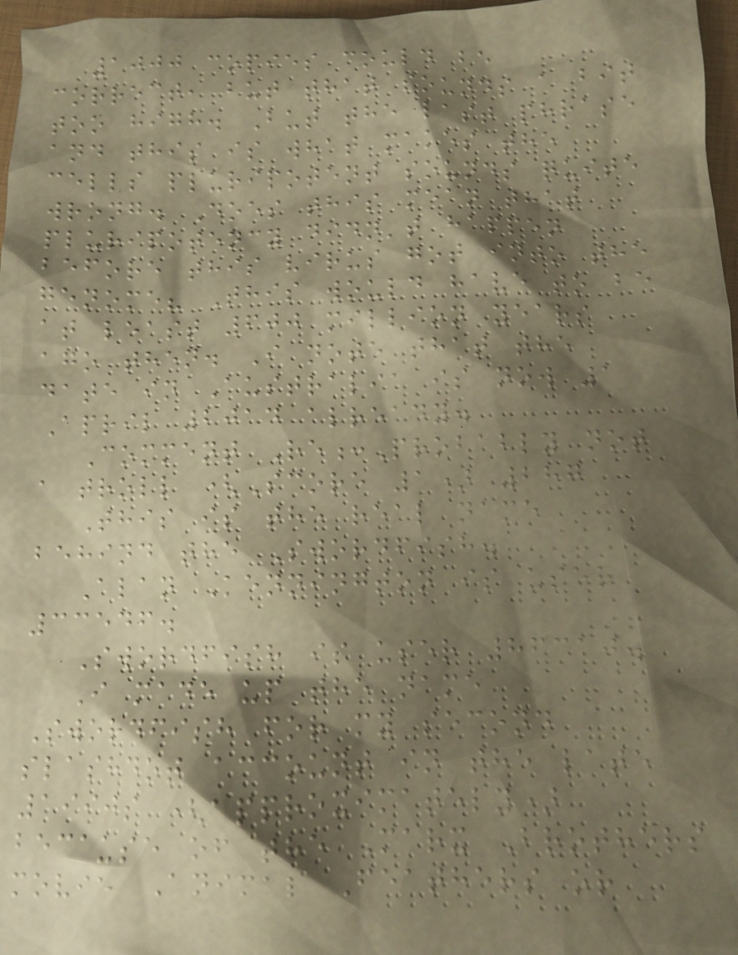1000 copies could be
correct, but that sounds a bit
too high. But the last phrase
and this is what makes the
cells pluripotent sounds quite
wrong. Does this mean that
pluripotency didn't happen
before this virus got into the
genome? This would have to be
at least 600 million years
ago then. I note that the
date in Australia is now 1
April 2014 already.
Comment Re:Probably not
a troll (Score 1) 287
This is the real name
behind the Swordfish.
Alan Kennington is user
33546.
Swordfish is user 86310.
I made up the name
Swordfish for my second
slashdot account in the late
1990s (approximately)
because of the Marx Brothers
movie Animal Feathers or
